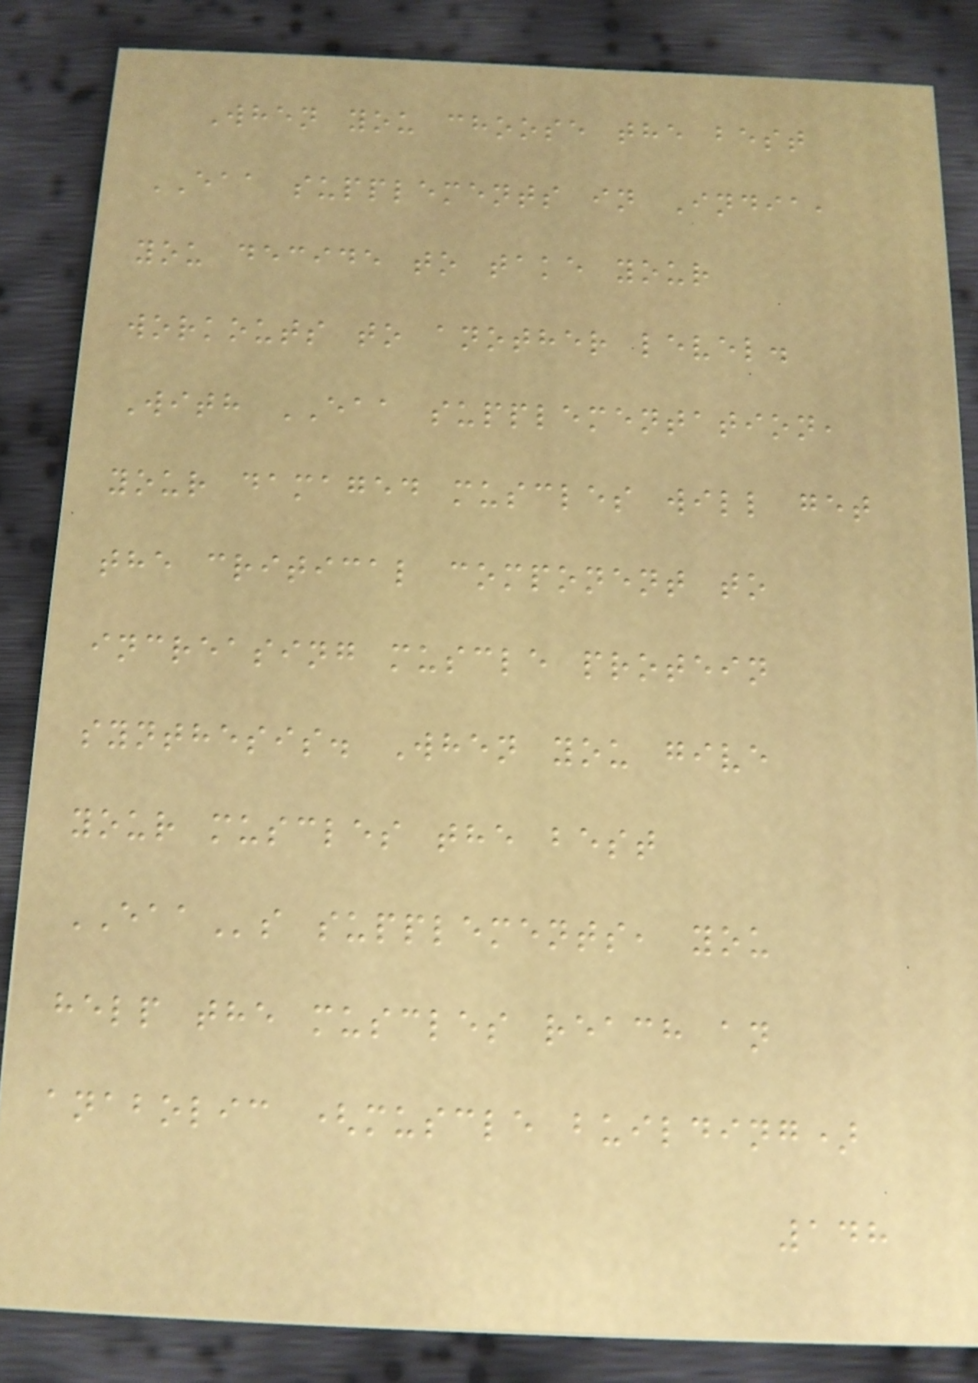When you choose the best
EAA supplements in India,
you decide to take your
workouts to another level.
With EAA supplementation,
your damaged muscles will get
the critical component to
increasing muscle protein
synthesis. When you give
your muscles the best
EAAs supplements, you
help the muscles reach an
anabolic (muscle building)
148
